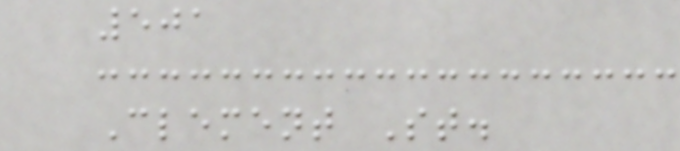501
Clement St.
